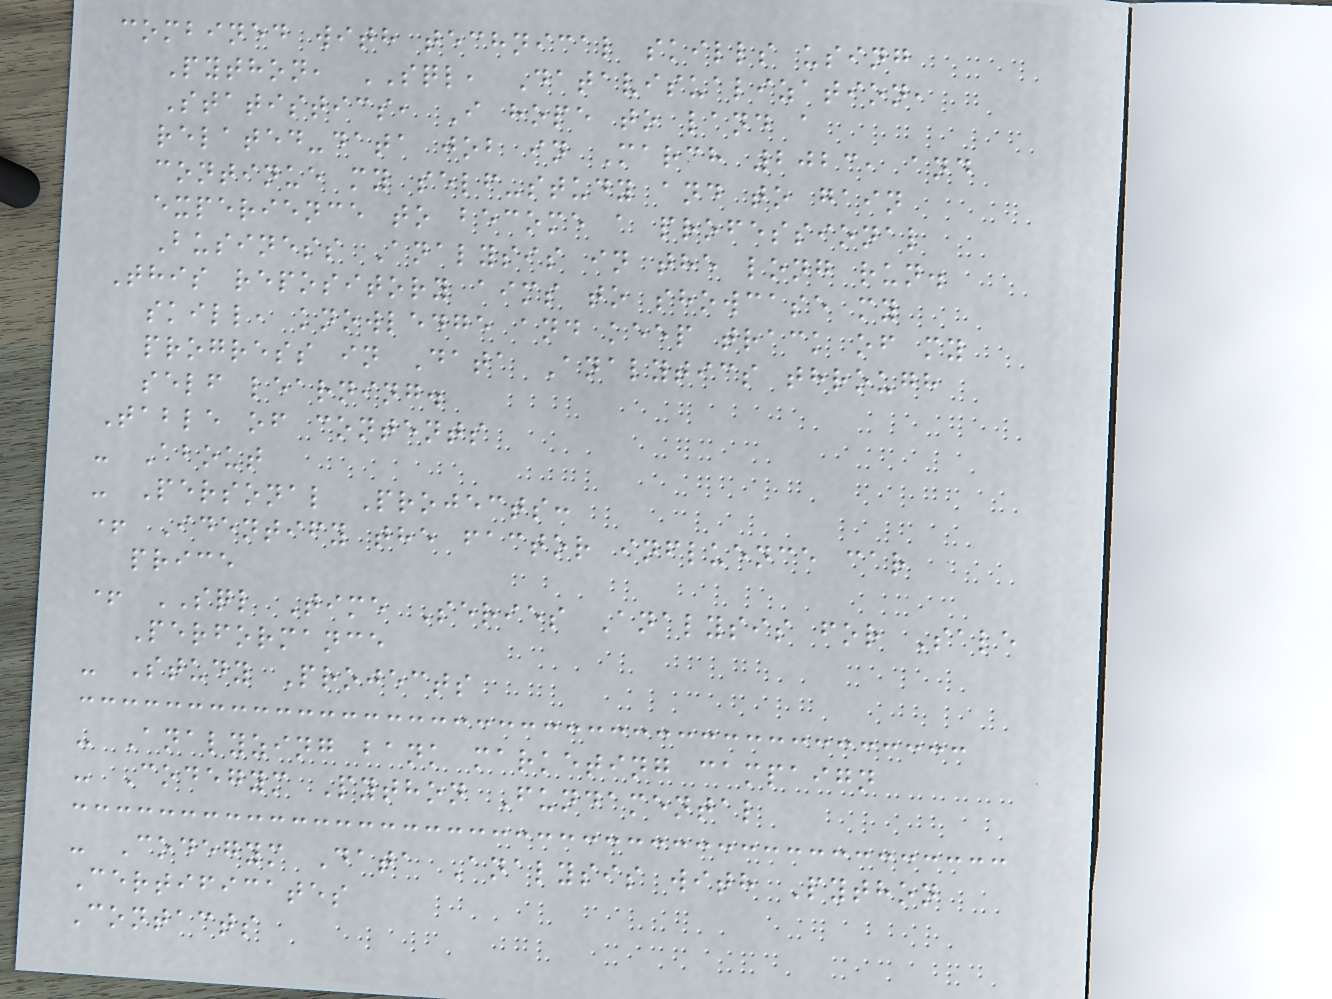combined with technical skills using
Python, SQL, Datavisualization,
Statistics, I hope to land a
related-data job in March 2023, and
continue my self-study and to gain
experience to become a professional
Business Analysis in the long run.
This repository aims to showcase my
skill, knowledge and keep track of my
progress in Data Analytics through
self learning.
Table of contents
- About
- Personal Projects:
+ Identify the factor influence car
price
+ SQL Time Series Analysis for Sale
Performance
- Study Projects
- Analyzing bank marketing campaign
- Codegym Python Fundamental
- Codegym Data Analysis with Python
Certificates
Contacts
